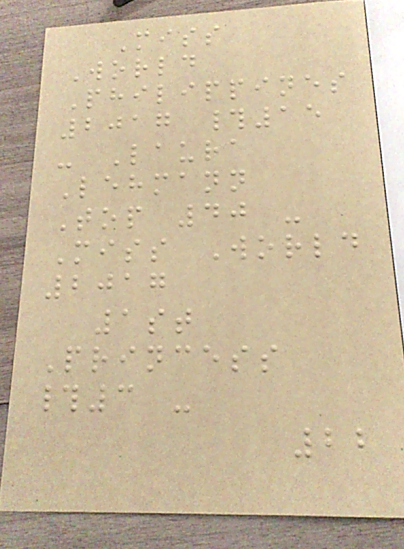Miss
World
Philippines
2017 #15
- Laura
Lehmann
Top 40 -
Miss World
2017
1st
Princess
#3 -
22
